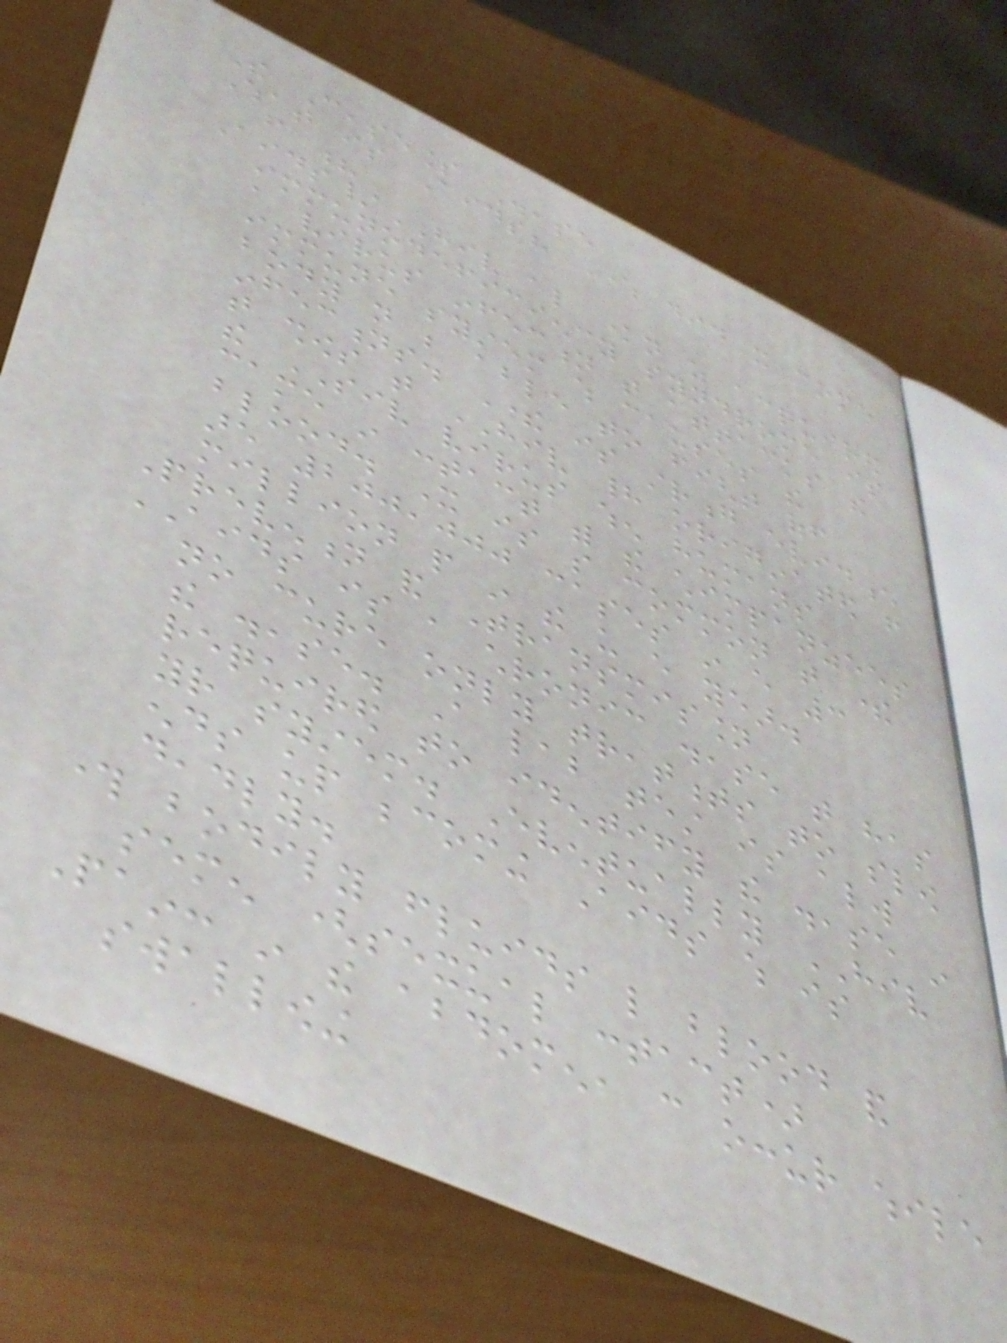The Ceaseless Disease
What is Aids? Where did it come
from ?
Aids/HIV also known as acquired
immunodeficiency syndrome is
a virus infection that attacks the
immune system which causes the
body not be able to fight off
infections. There is strong evidence
that shows that HIV had originated from
the SIV virus when humans
came in contact with the chimpanzees
blood. It is so common that there
are 200,000 cases in every 3
million people in the us every year.
Prevention and Transmission
AIDS is a chronic disease that has
no cure only treatments to slow
the disease. A lab test is always
required to identify the disease in
your system. Eventually HIV
ends up becoming Aids which is
deadly.
through bodily fluids like blood and
semen (sexual contact)
Pain: in the abdomen, can occur while
swallowing
